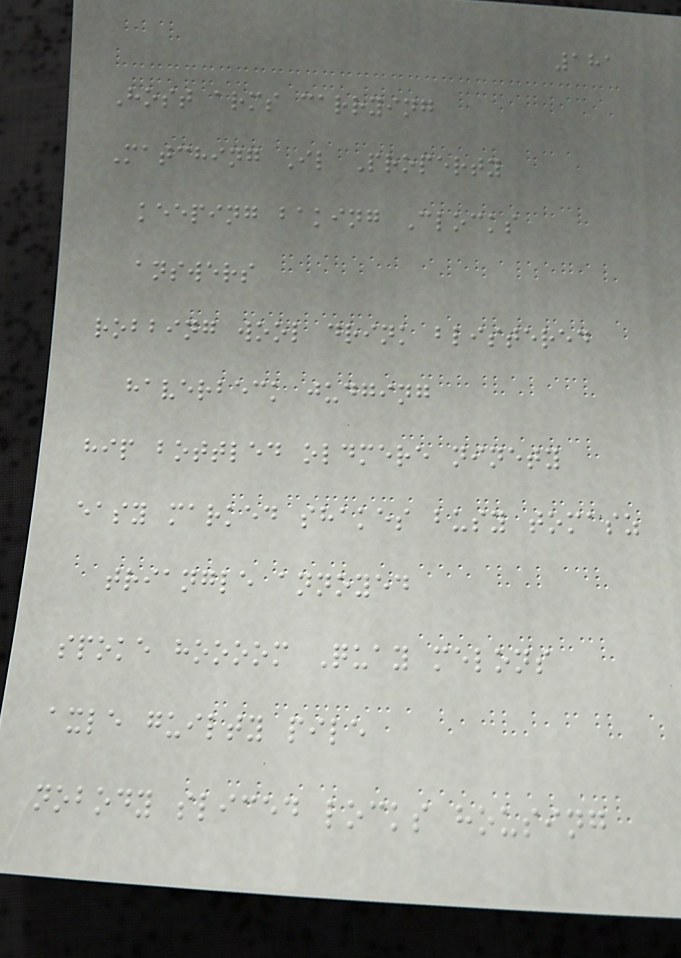181
Host arms carrying
Matching Il Property
keeping baking Clocks
answers
robbing wool drink blistered
haverbeck judging
hip bottled oldmere ninety
easy marked shakes busy tomasz
triangle annoyed
spoke hoooom Quay melons
axle guilty pile
nobody sliced locks housing
